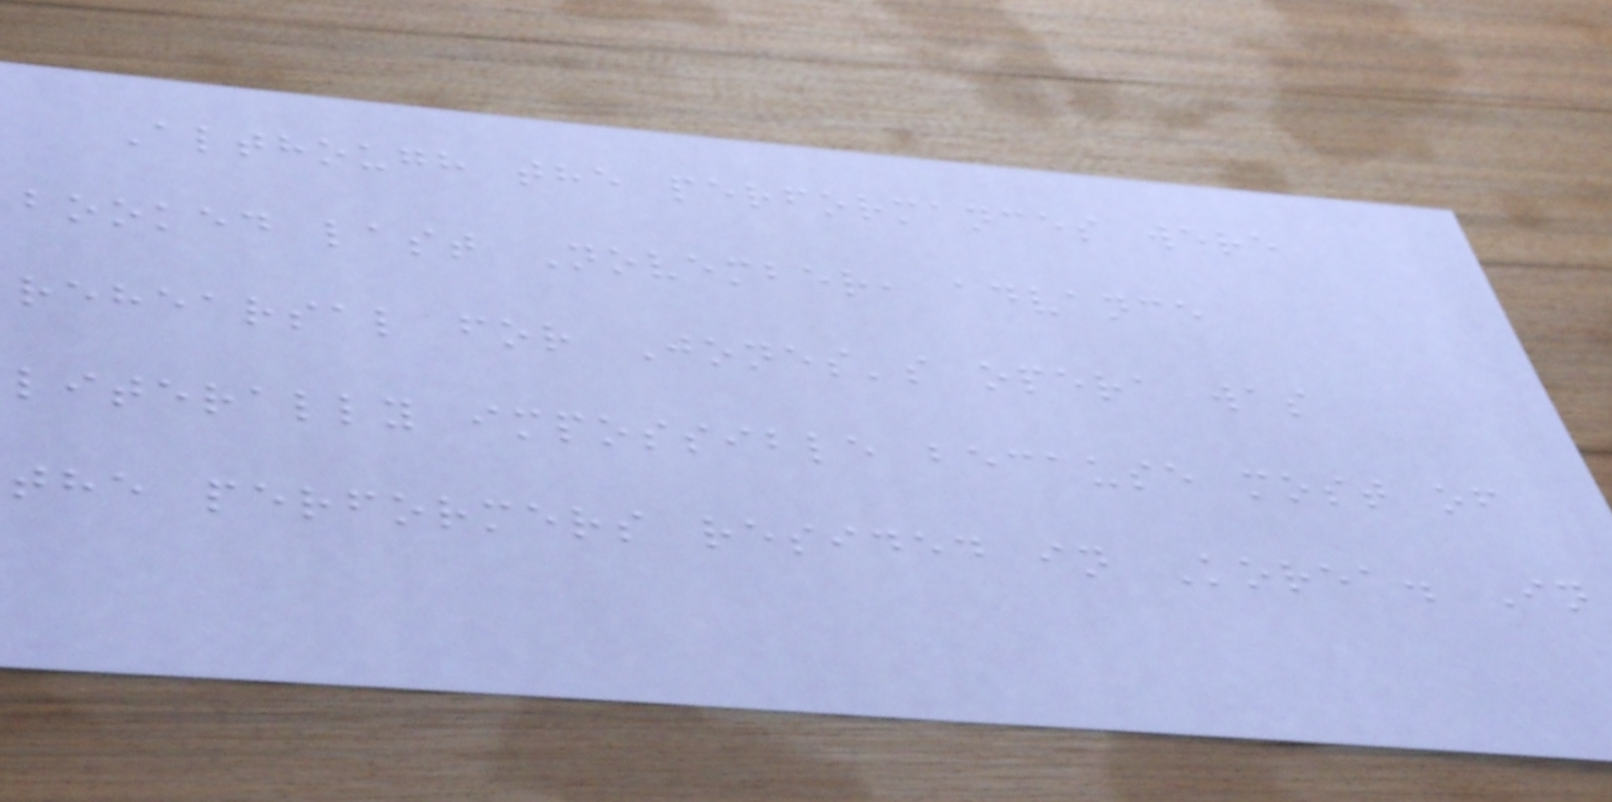Although the performances were
booked last November, advance
rehearsal for Jones's opera was
literally impossible because most of
the performers resided in Korea. In
